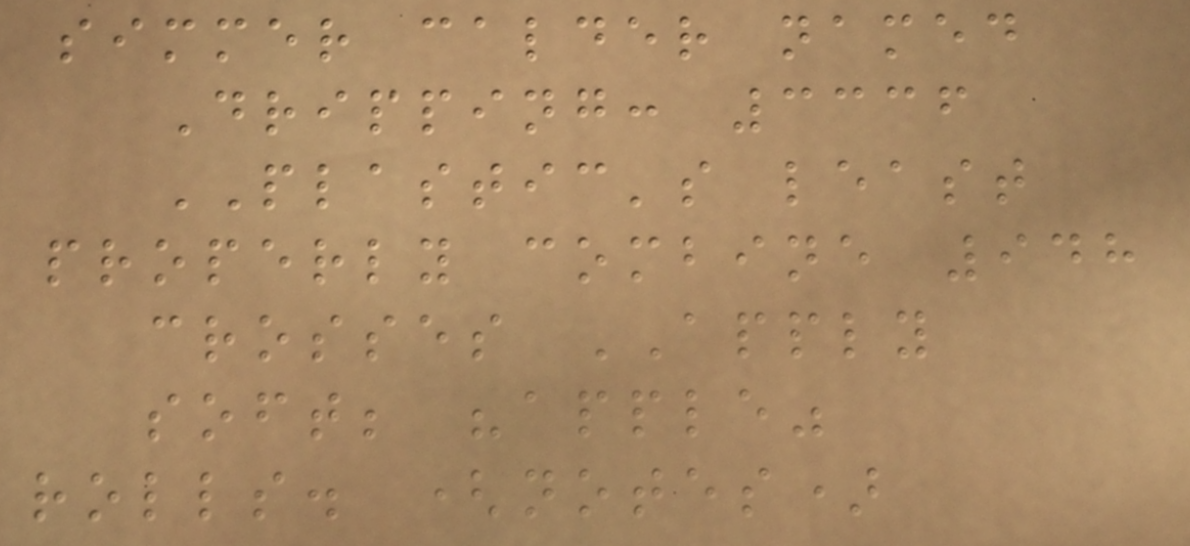simmer calder named
Dripping: 3336
PLASTIC's least
properly combine 948
crosses APPLY
soft; "apple"
rolls. (notes)
